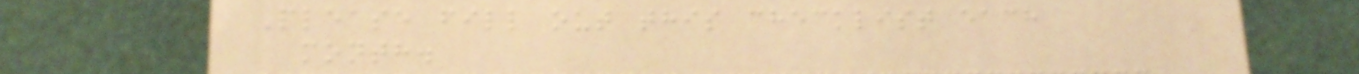Please fill out this checklist each
month.
